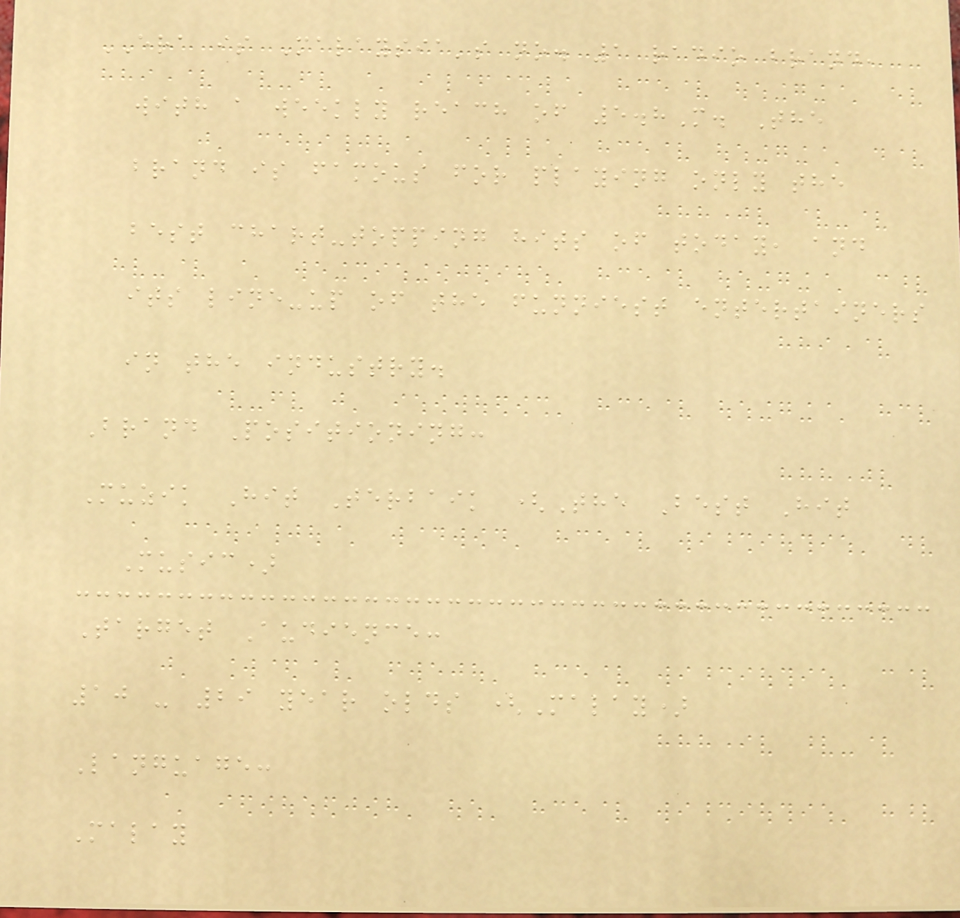ERA is Malaysia's no. 1 radio brand,
with a weekly reach of 5.8M. The
brand is famous for playing only the
best chart-topping hits of today, and
its line-up of the funniest entertainers
in the industry.
Brand Positioning:
Muzik Hit Terbaik (The Best Hit
Music)
Target Audience:
10 - 29 year olds (Malay)
Language:
Malay
